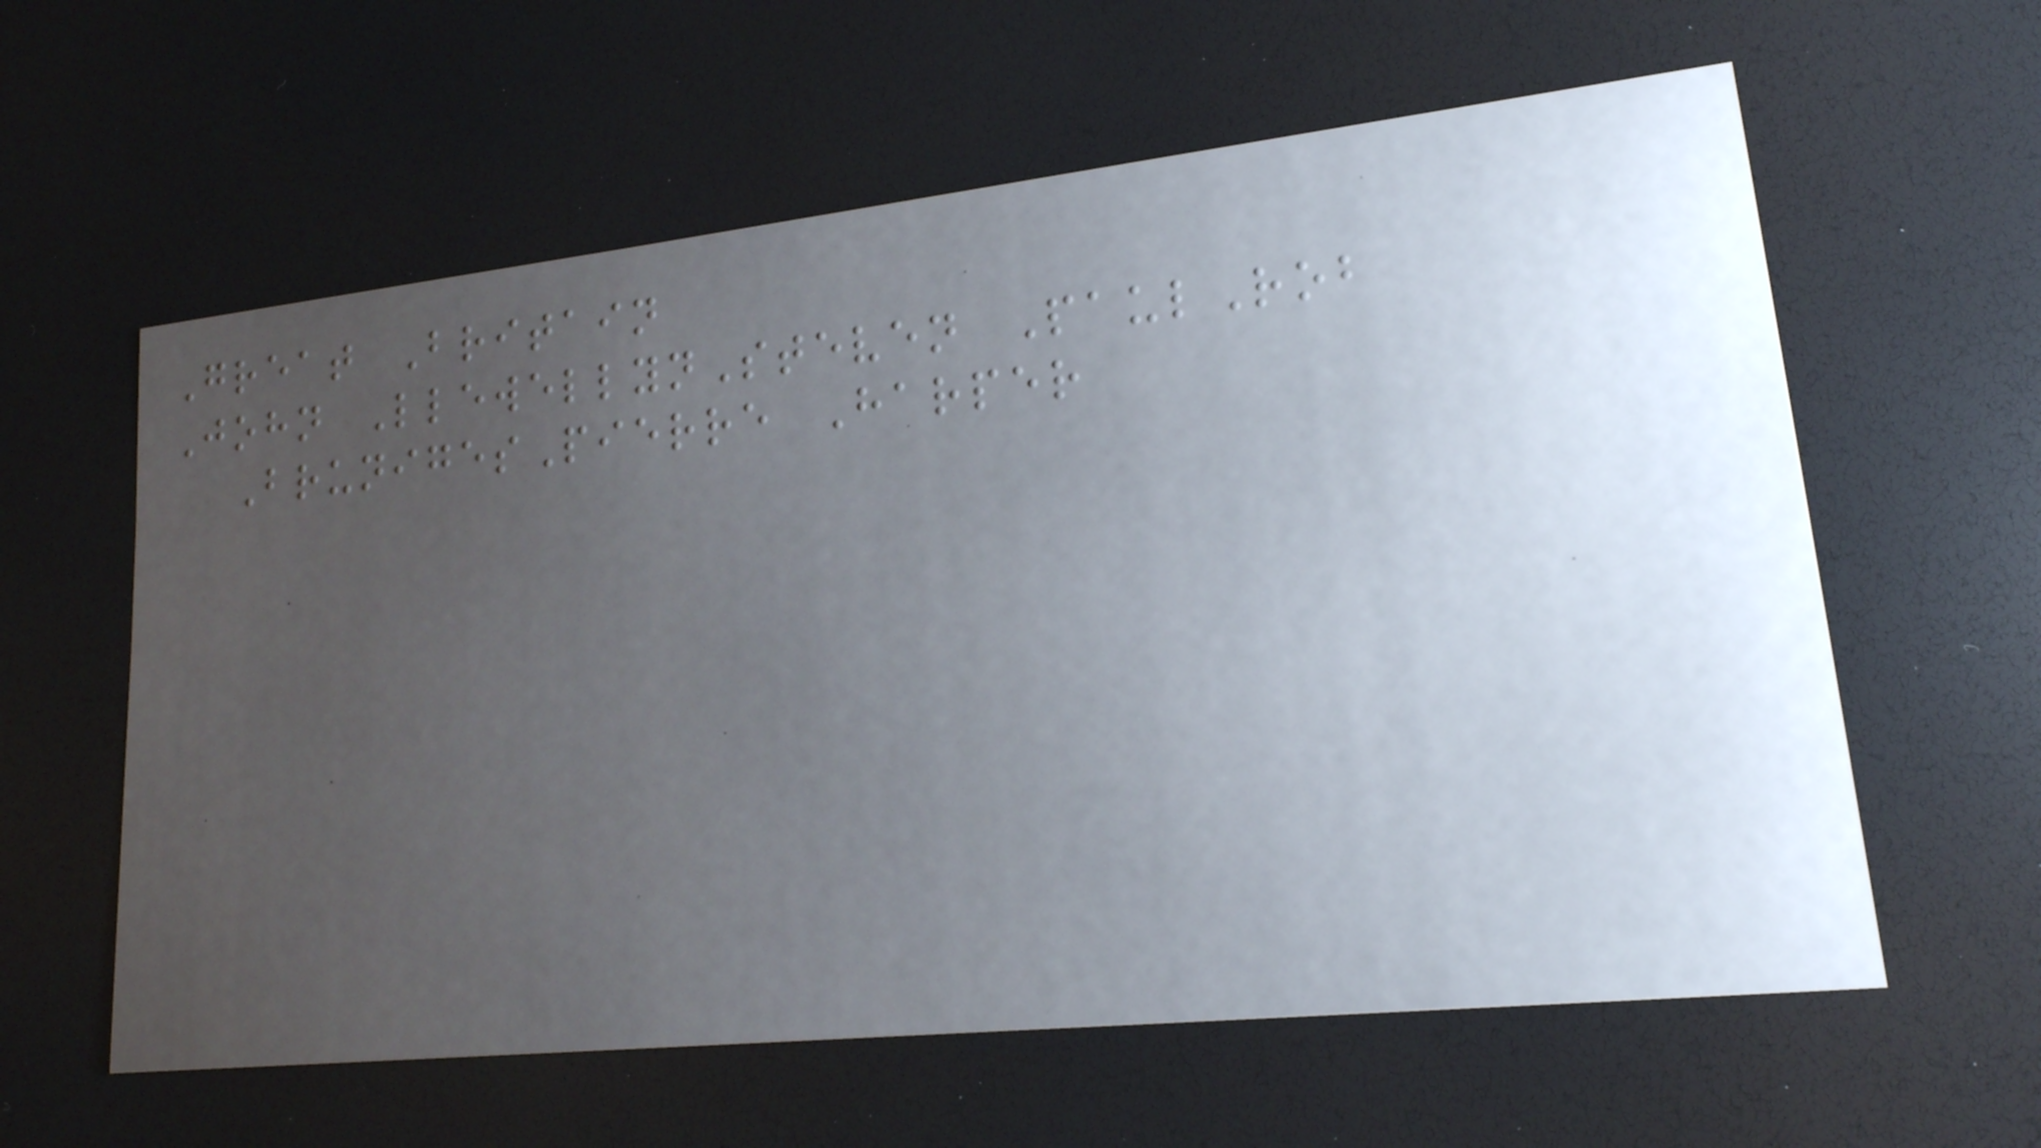Great Britain
John LlewellynSteven PaulRob
BrunigesPierre Harper
